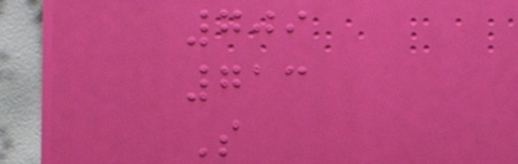709
713
S
